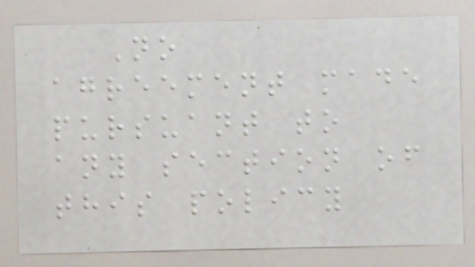No
agreement made
pursuant to
any section of
this policy
